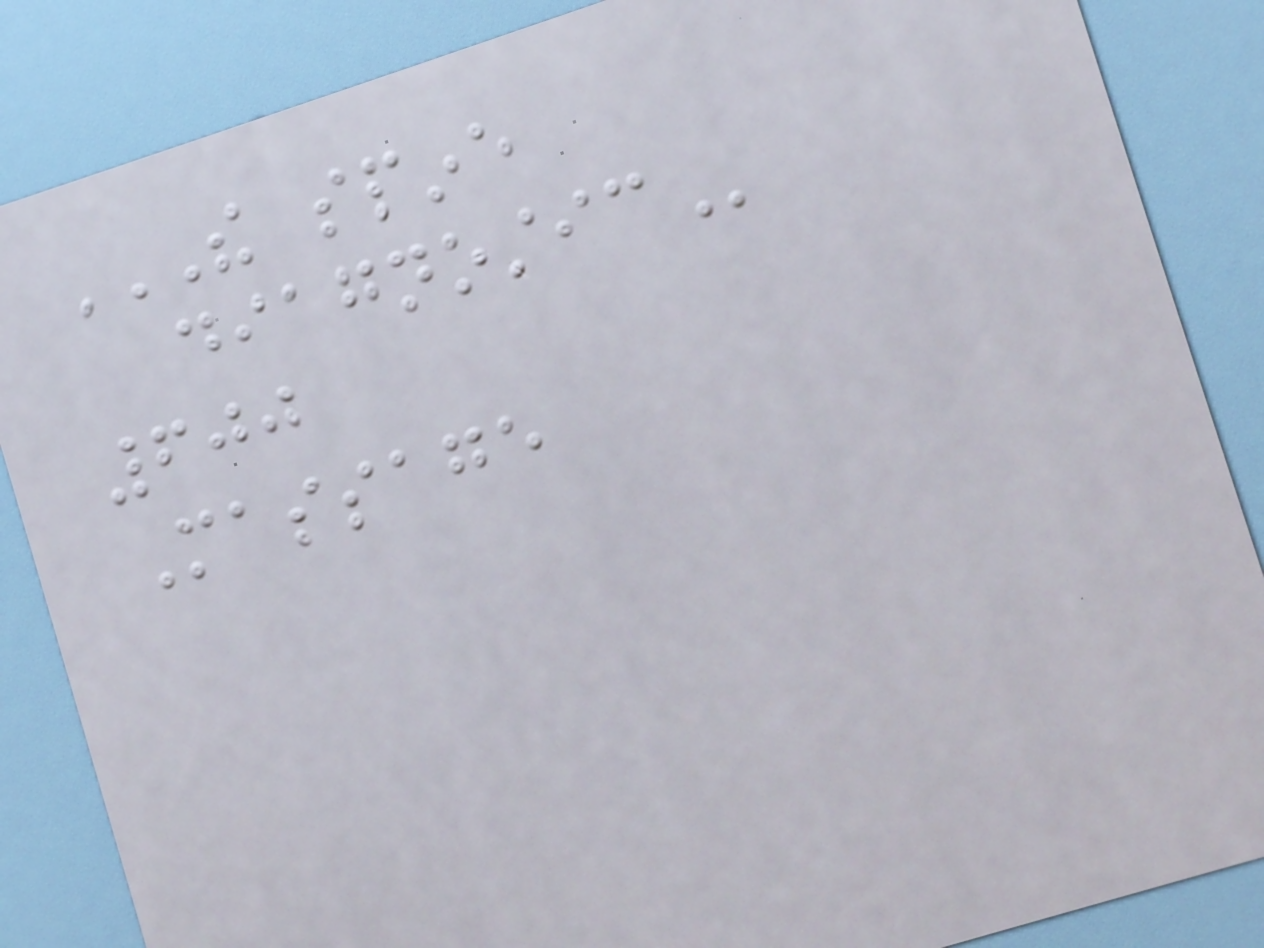THE SPINE
DIAGNOSTIC
600
Massage
